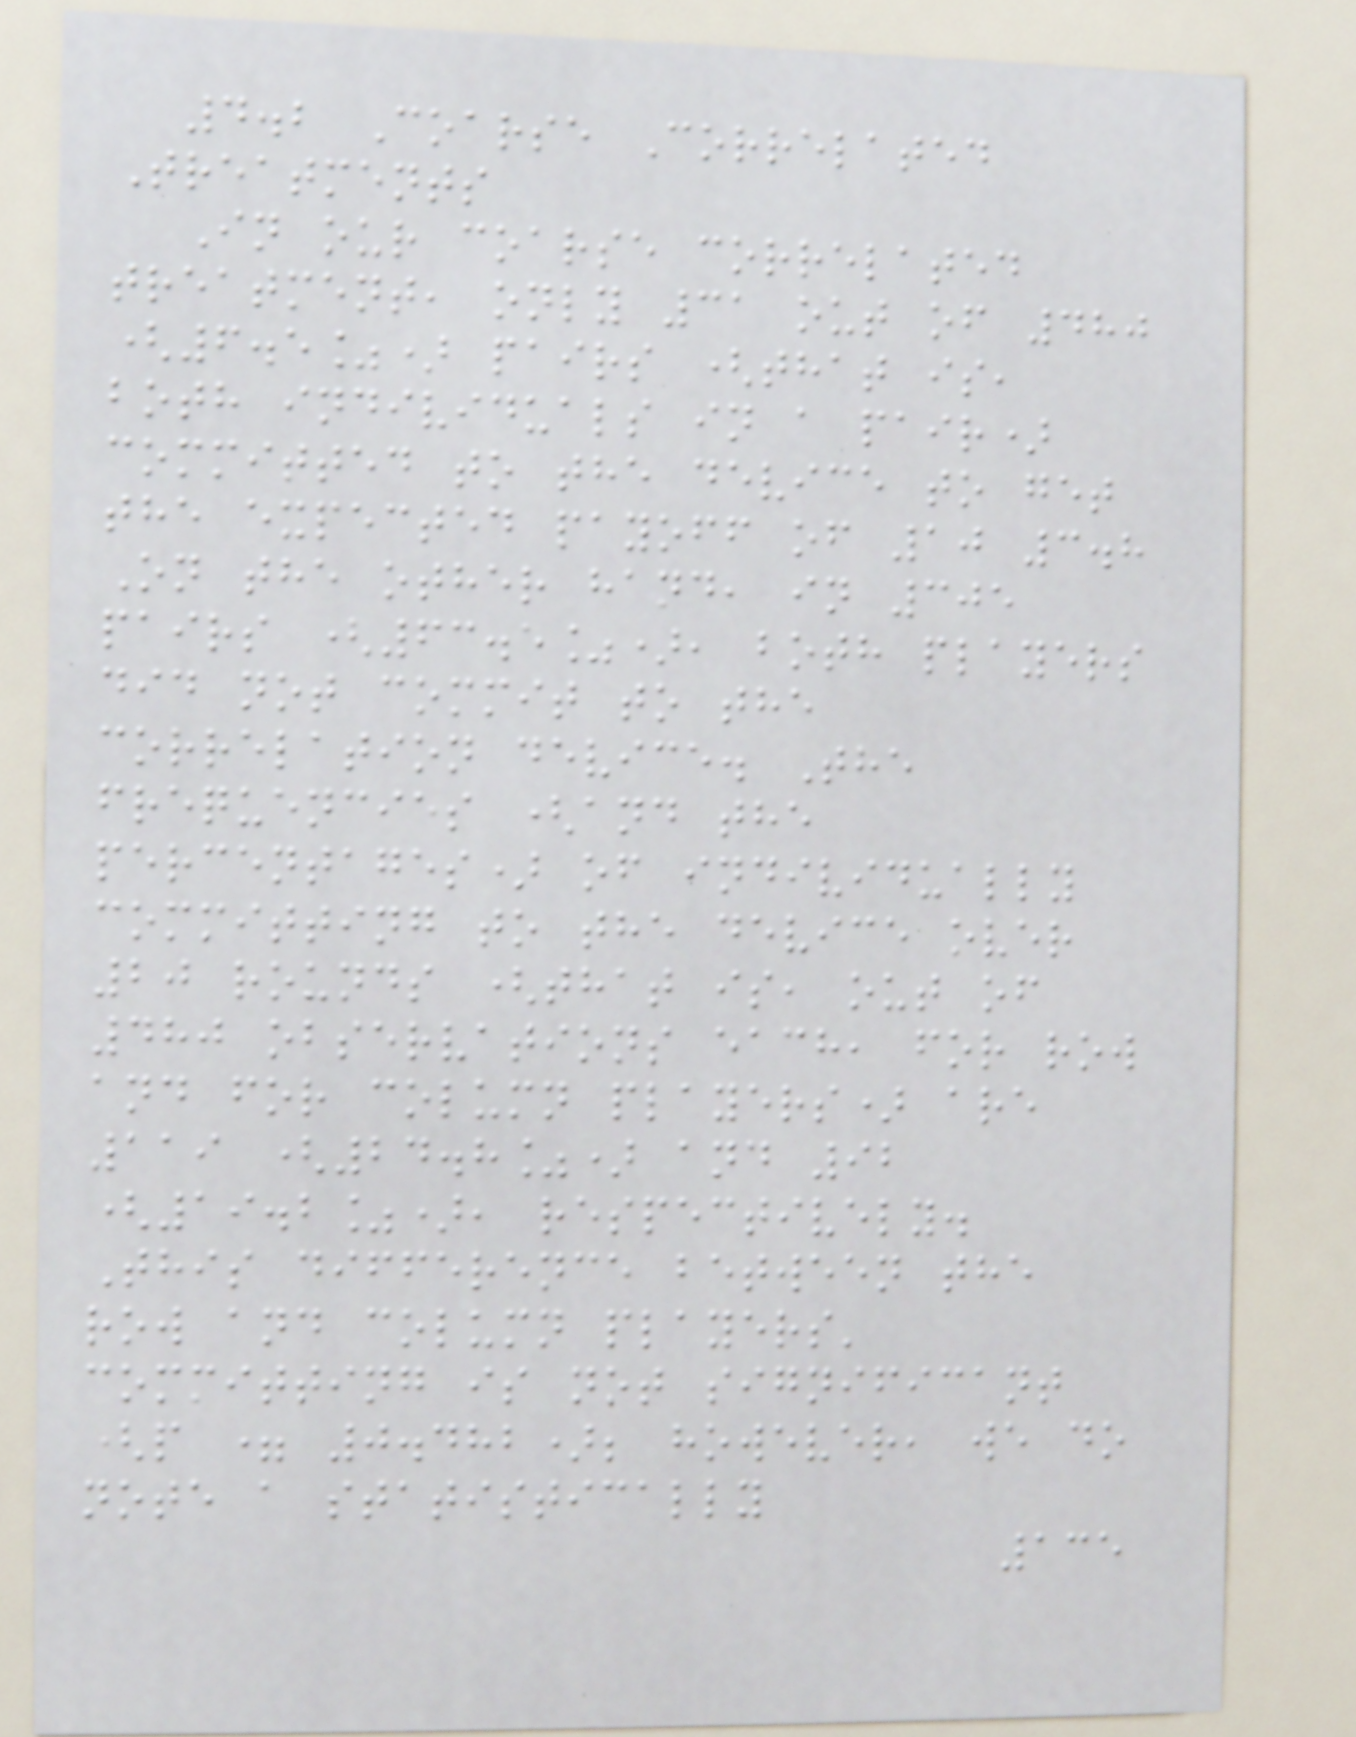4.2 Coarse Correlated
Treatments
In our coarse correlated
treatment, only 31 out of 480
(6.5%) pairs (that is,
both individuals in a pair)
committed to the device to get
the expected payoff of 10 3.8
On the other hand, in 305
pairs (63.5%), both players
did not commit to the
correlation device. The
frequencies (and the
percentages) of individually
committing to the device over
20 rounds (that is, out of
480 observations each, for row
and for column players) are
119 (24.8%) and 92
(19.2%), respectively.
This difference between the
row and column players'
committing is not significant
(p = 0.482); however, we do
note a statistically
135
